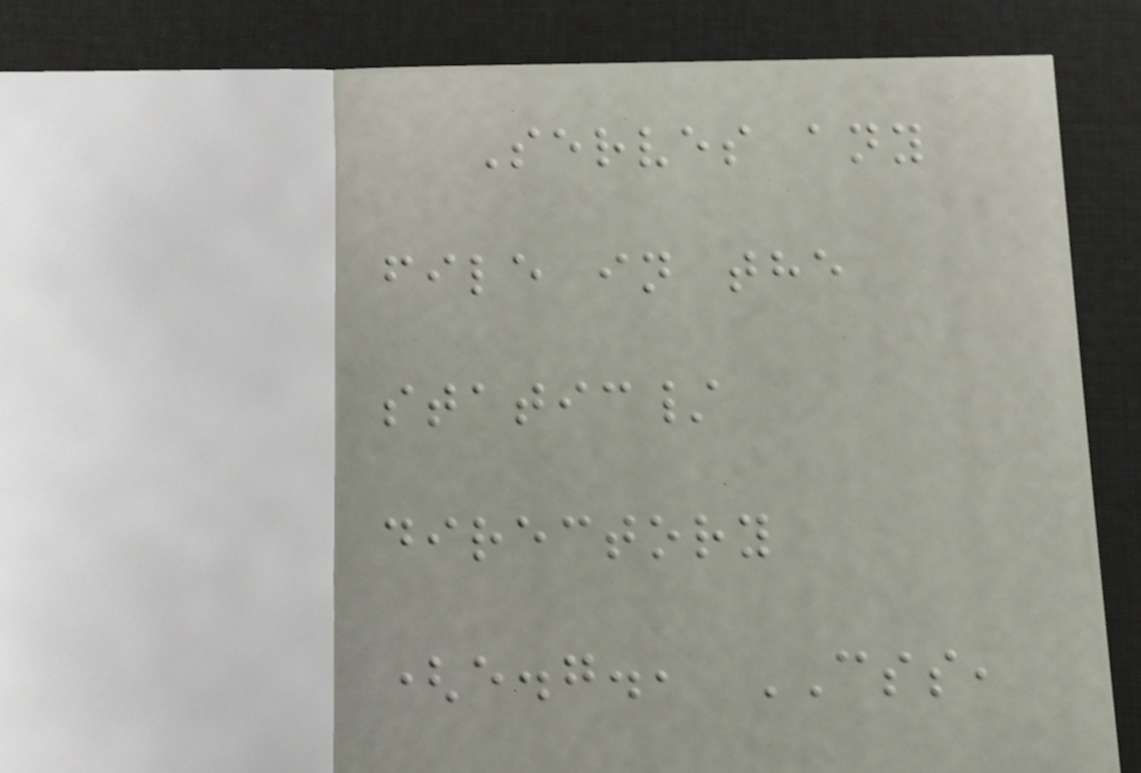Serves any
file in the
static/
directory
(e.g., CSS,
